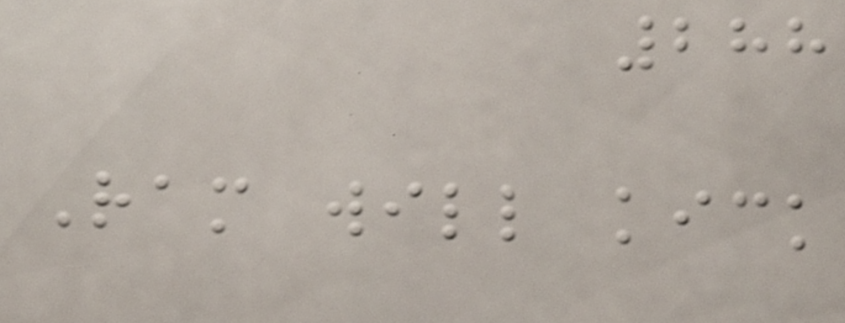288
Ram will kick
